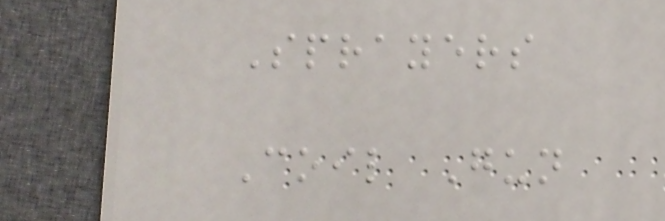Sprayers
Coil Gun
